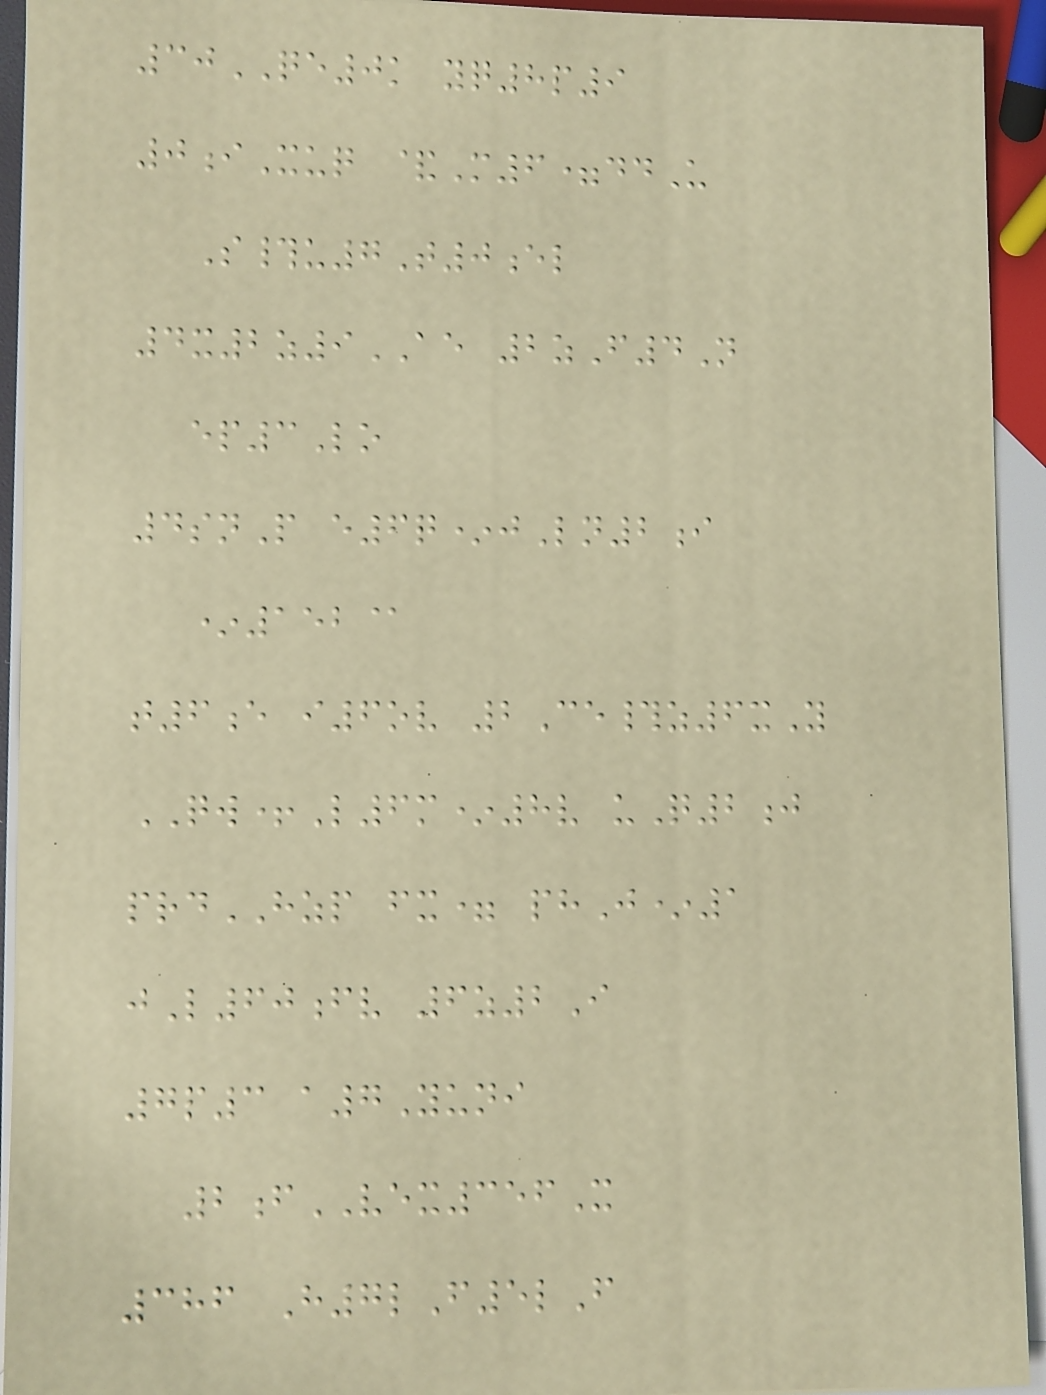30QE0k yq8p9
0iXuq &M6=ddU
S#u7T0el
4x2z9AE 2zF4N
ep3Lo
4snP e6q*jLn2i
*152@
t6e i6ov 2Ce#z6xY
QW+L6m*8v uQ2j
prdHZP fx= phJ*1
jL60fv 6z2I
7p3 a7Yuni
2fVEX356X
386 H7lF5lF
